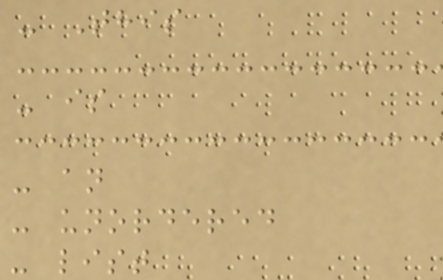- This
- is
- an
- unordered
- list
